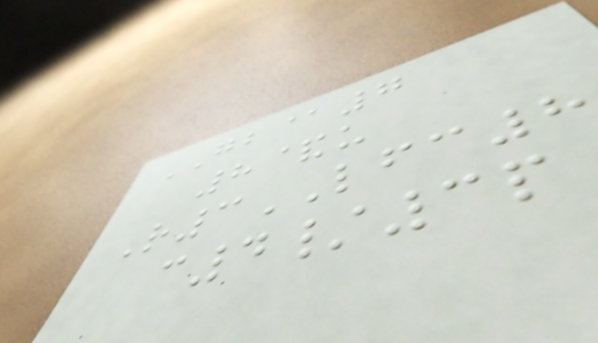GB@7
8&u
R3LFC8
c4/3p
